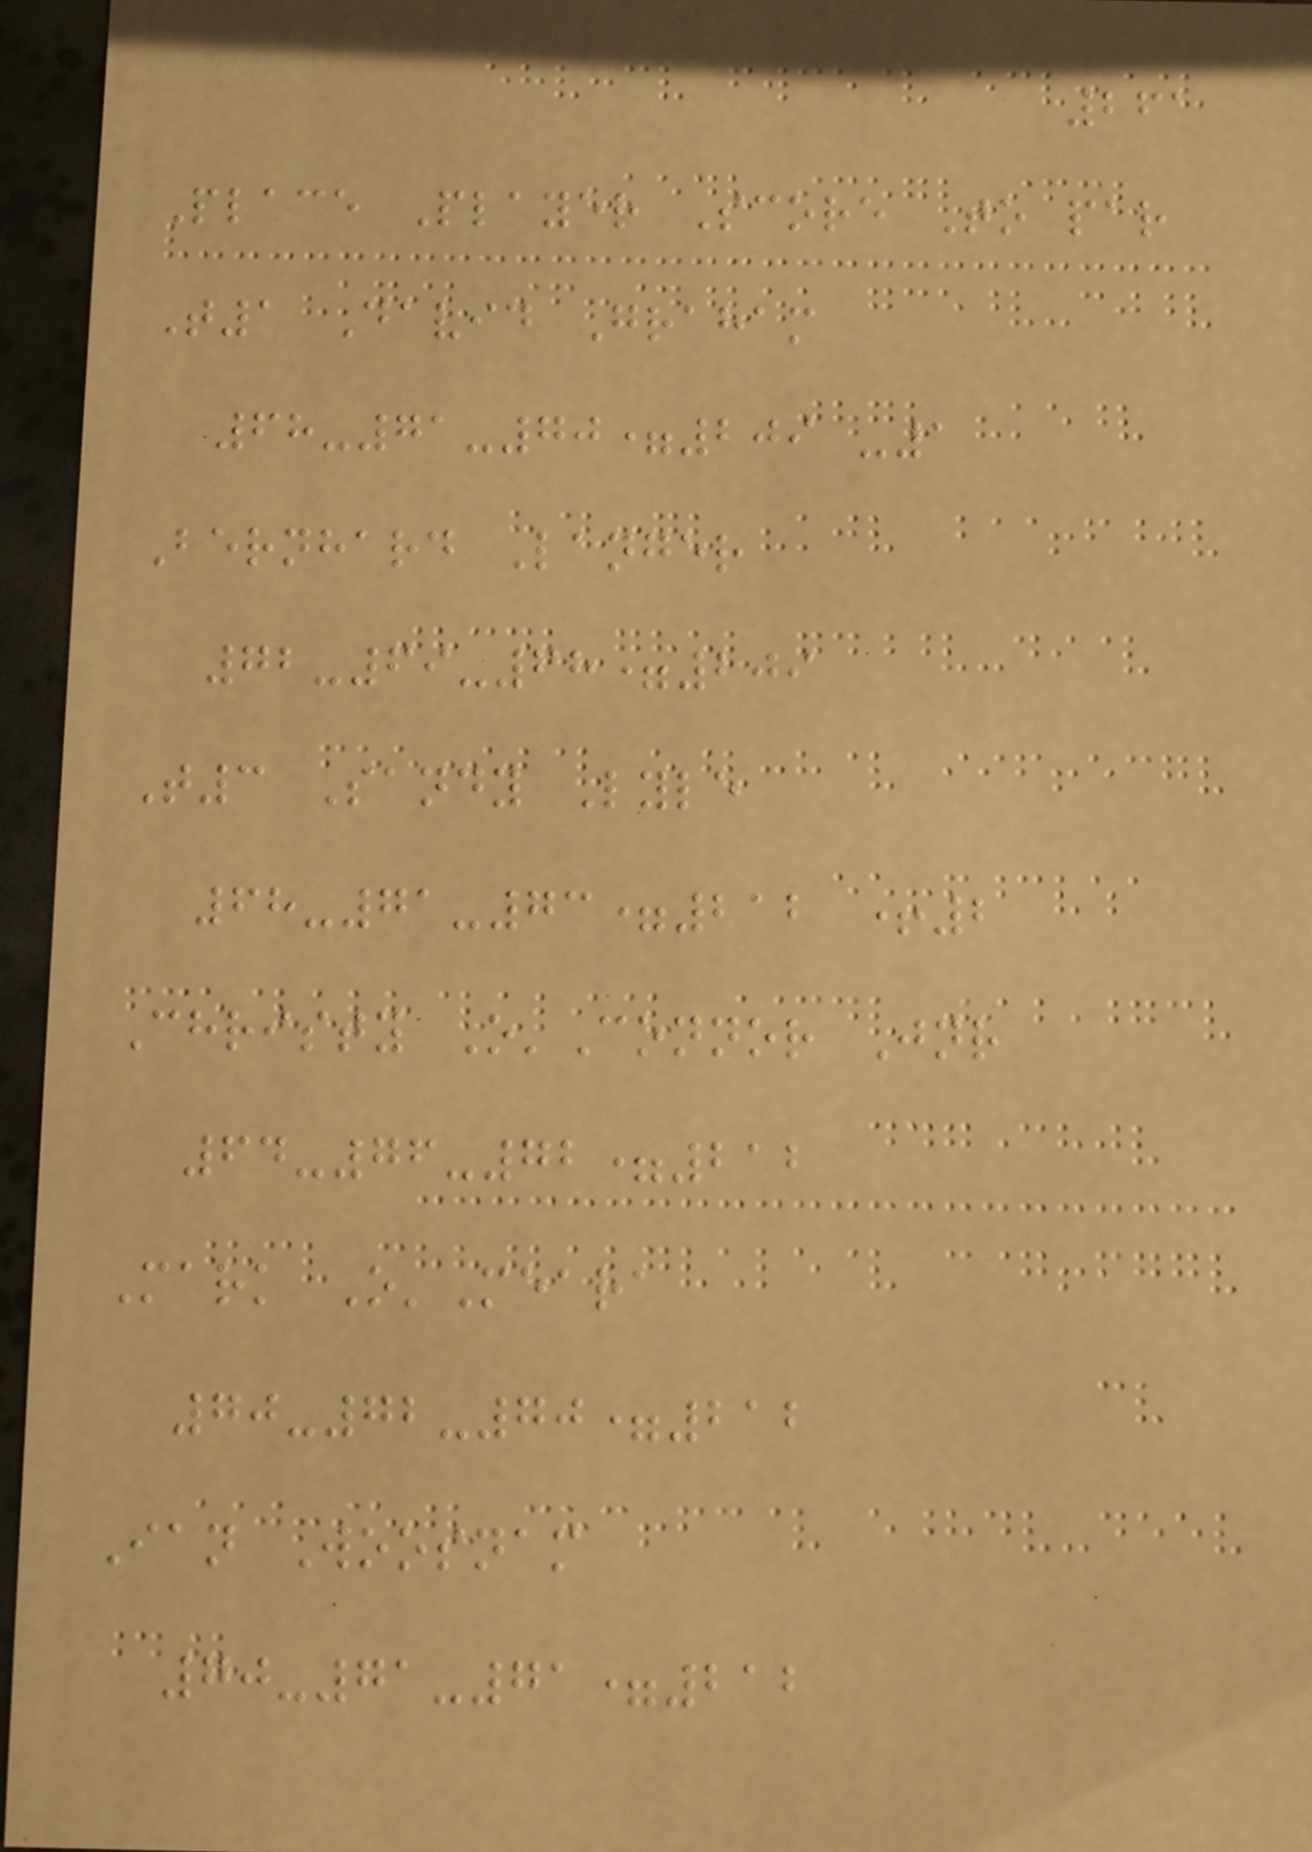261
Place Player Score To par
T1 David Graham
68-71-70=209 -1
Bernhard Langer
72-69-68=209
T3 Sandy Lyle
68-71-73=212 +2
Christy O'Connor Jnr
64-76-72=212
Mark O'Meara
70-72-70=212
Ian Woosnam
70-71-71=212
